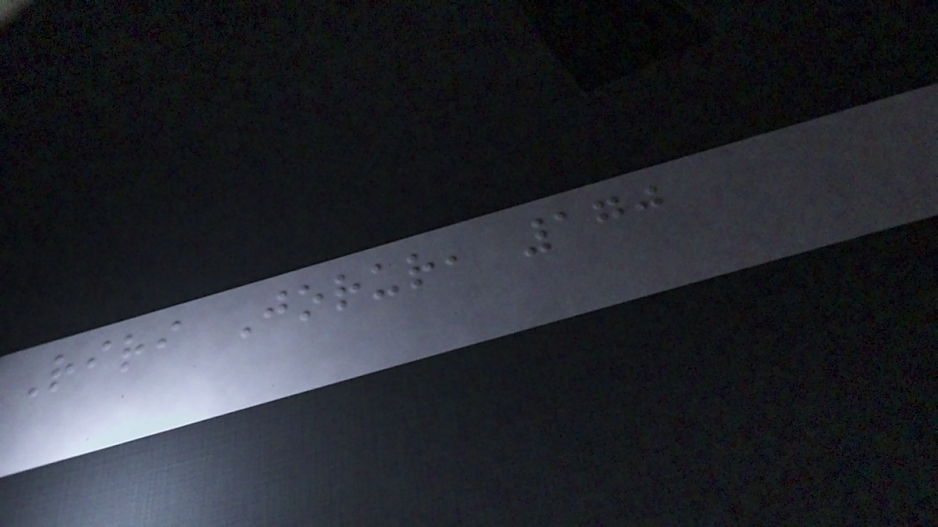Riri Jorur, 170
